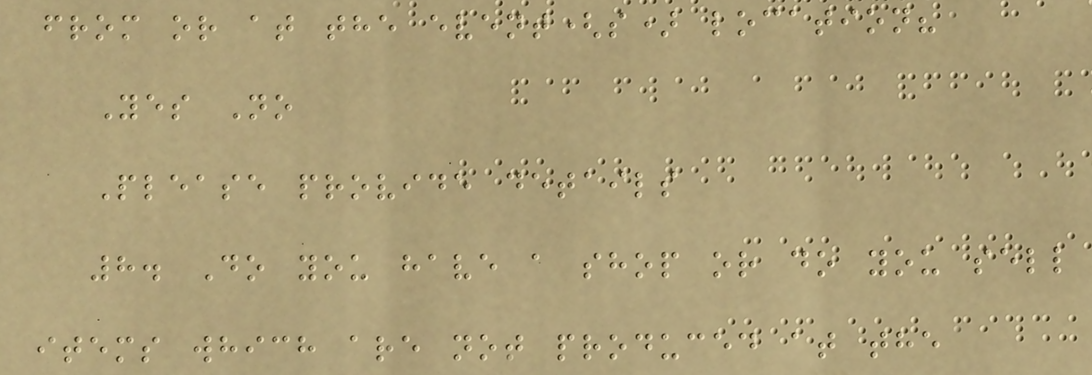from or at the event(s) location?
Yes No
Please provide details
8. Do you have a shop or do you sell
items which are not produced at the
